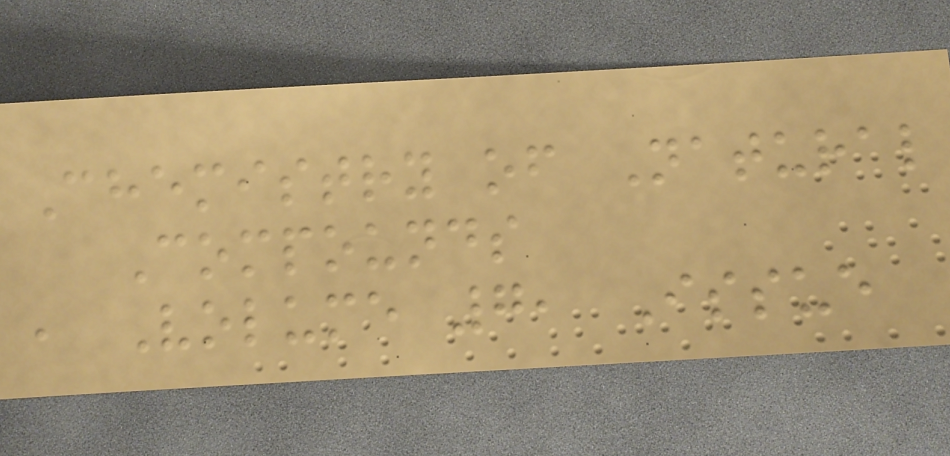Chemistry of Natural
Compounds
, Volume 7, Issue
